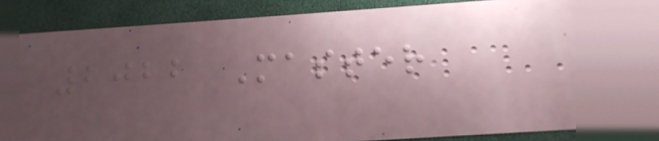2022 Master
